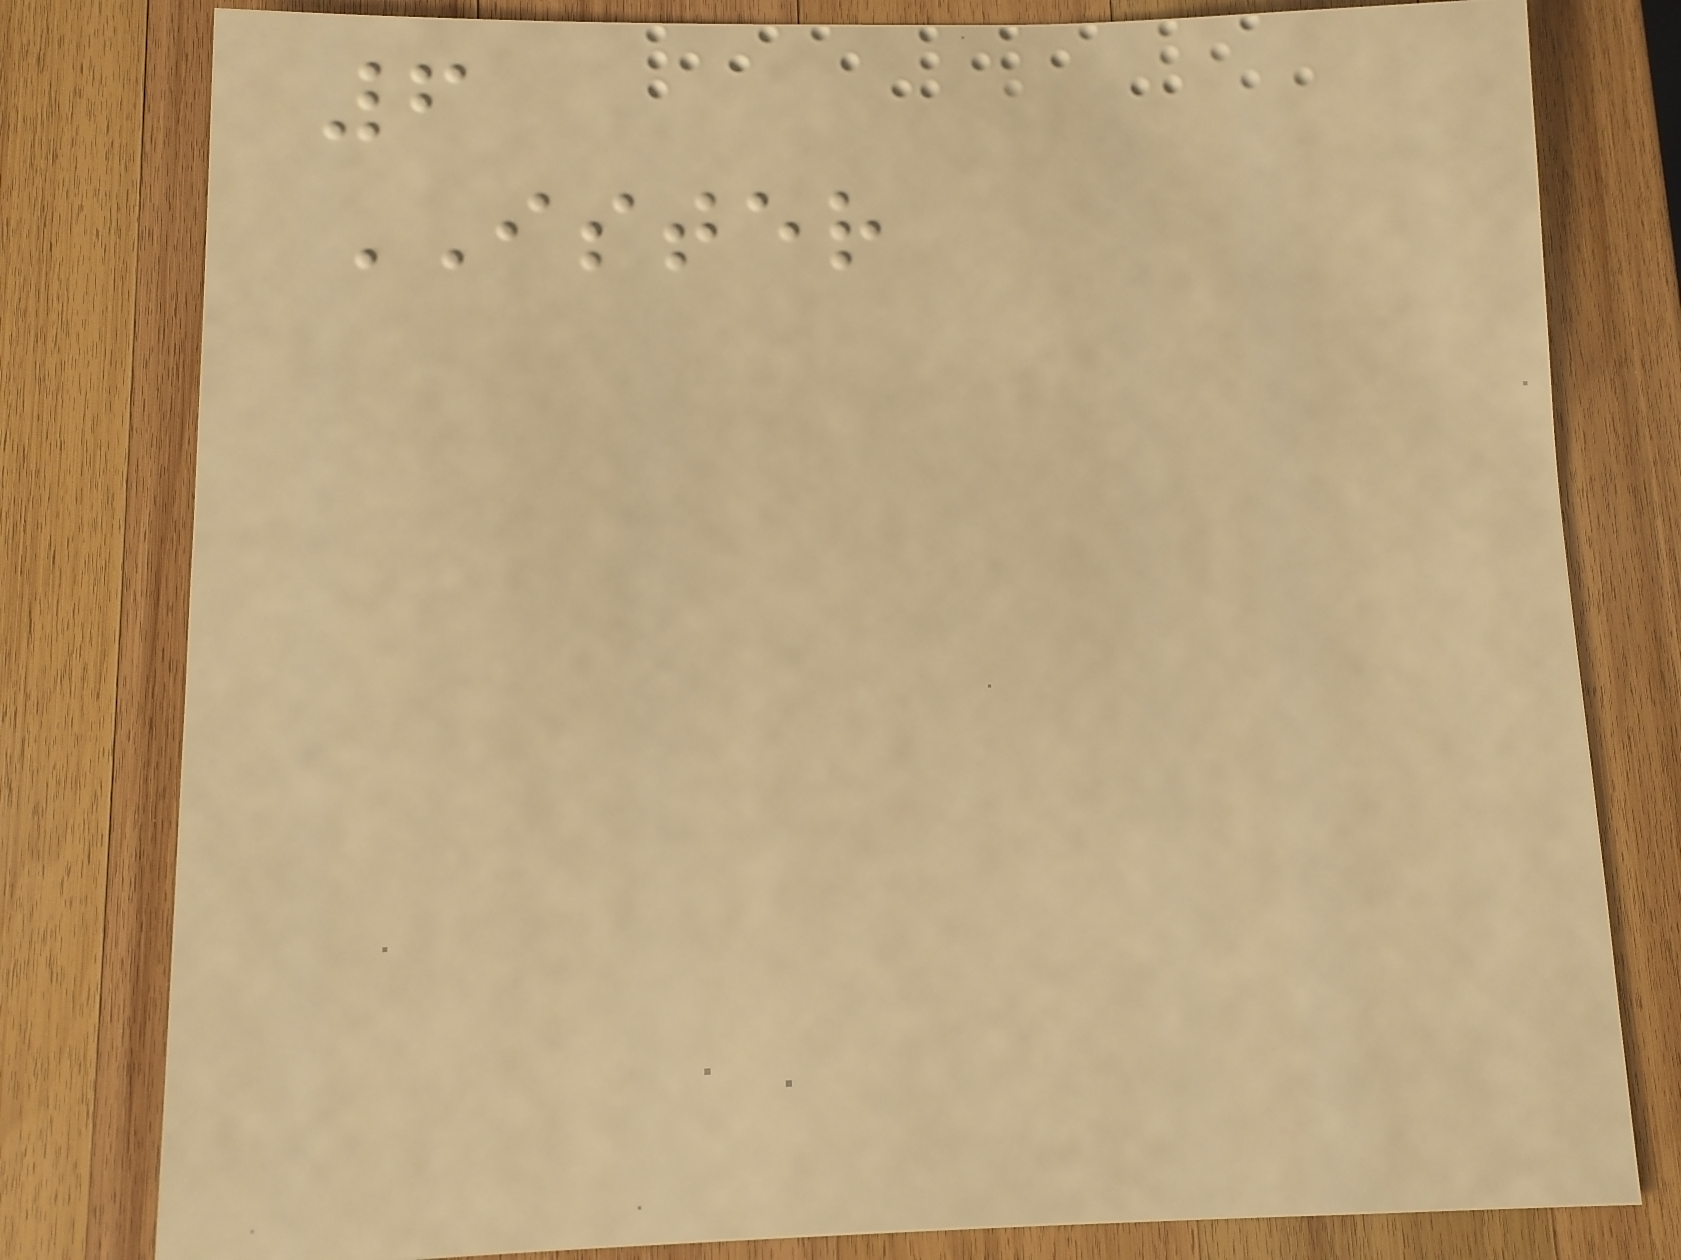6
ISTER
